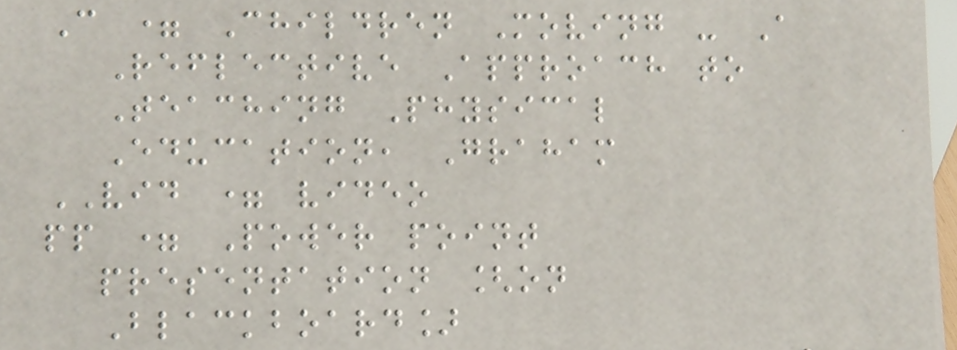C = Children Moving - A
Reflective Approach to
Teaching Physical
Education, Graham
VID = video
pp = Power point
presentation [on
Blackboard]
